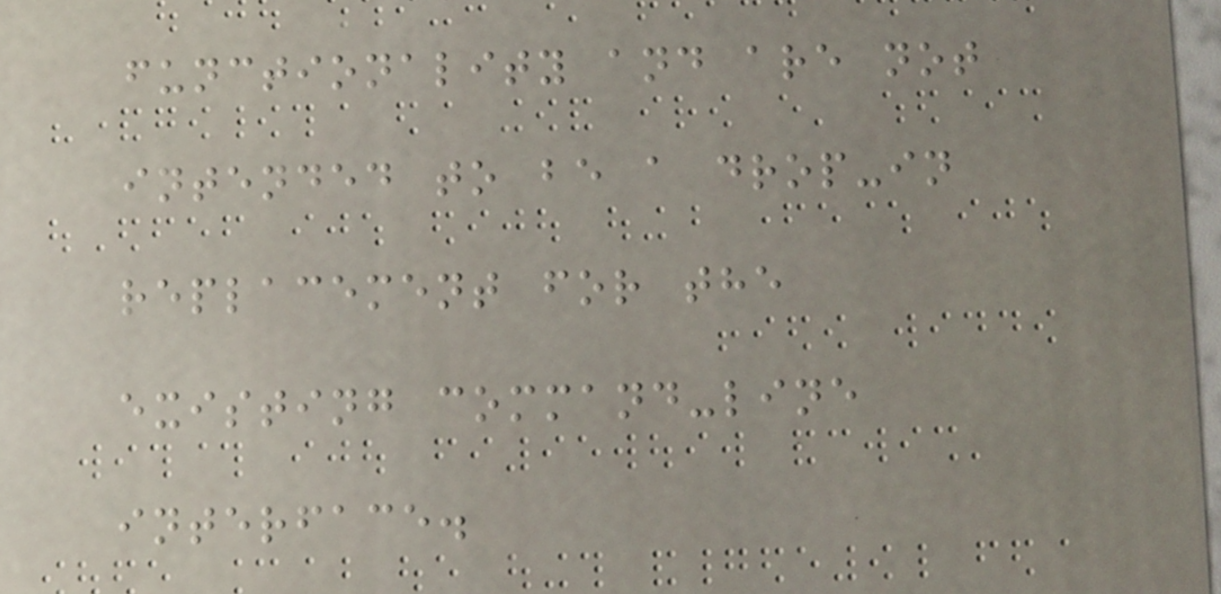functionality and are not
intended to be a drop-in
replacement for the
existing command-line
interface.
